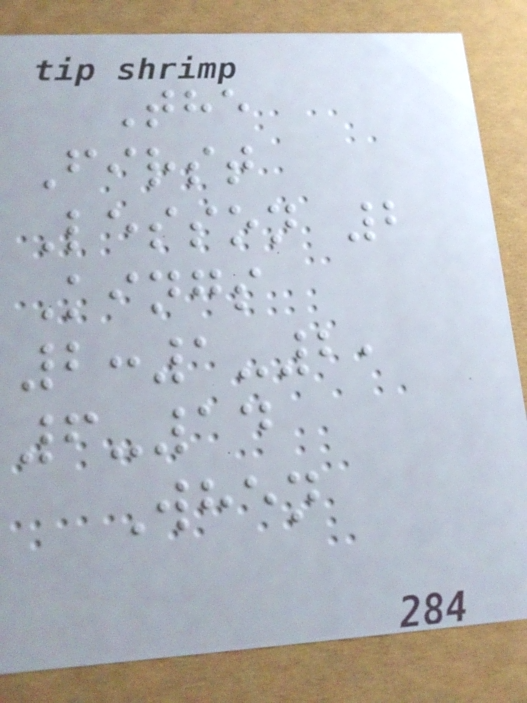The
First
Lesson 2
Kings
2:1-2,
6-14
When
